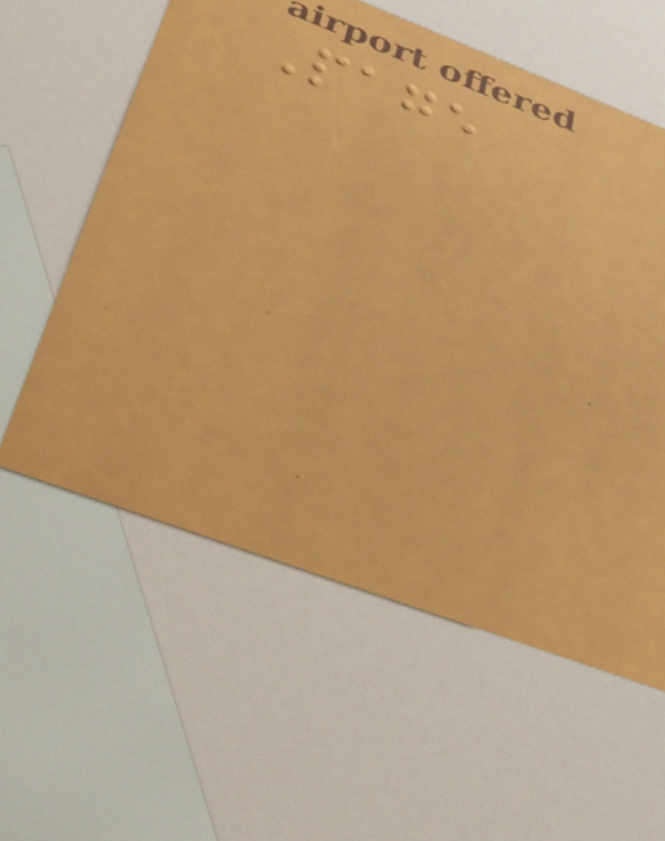Page
